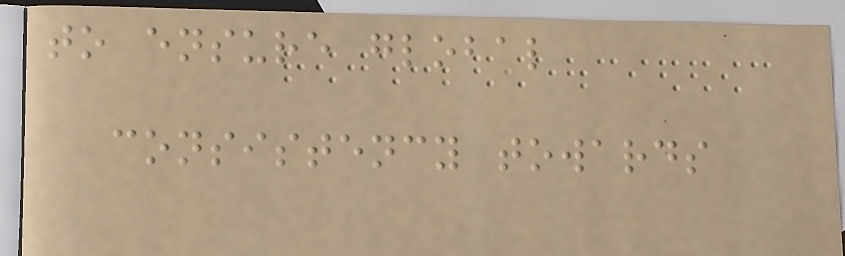to ensure global
consistency towards
